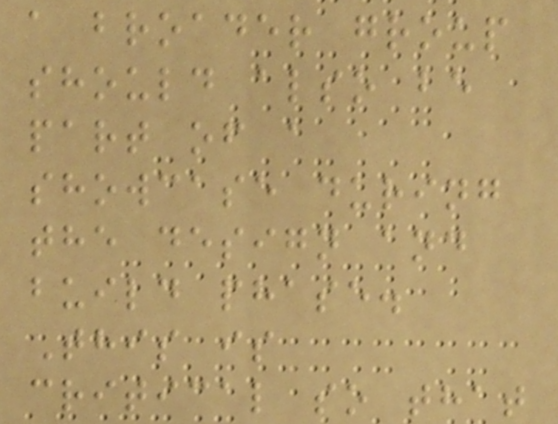a broader group
should also be
part of a
showcase during
the design and
build phase.
This is
critical so that
